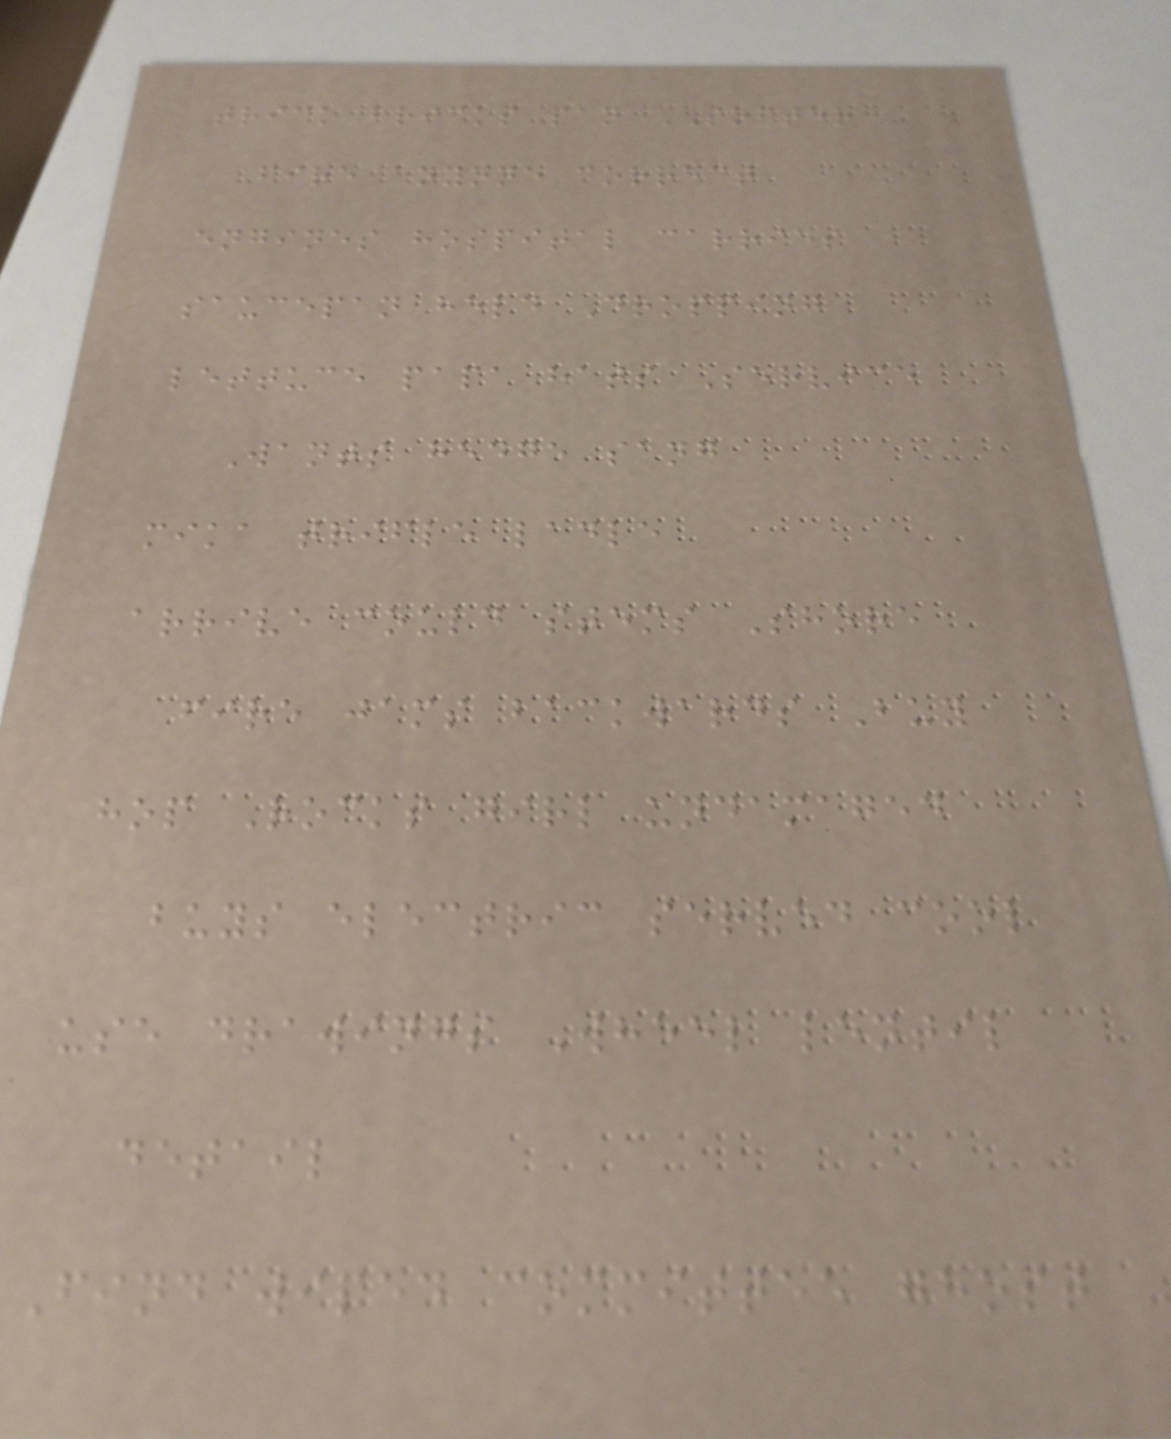trick bricks pan SOFTER
fire anyone correct
engines hospital carries
saucepan held Dropping
lettuce papa hats Service
Wants hedge sang
mika trifle ladle
arrive could stems Shore
fire jams backwards Buy
hop Rocks girl undamaged
buys electric served cool
use drawings Wheel lentil
detail
Find wiped committee ghost
